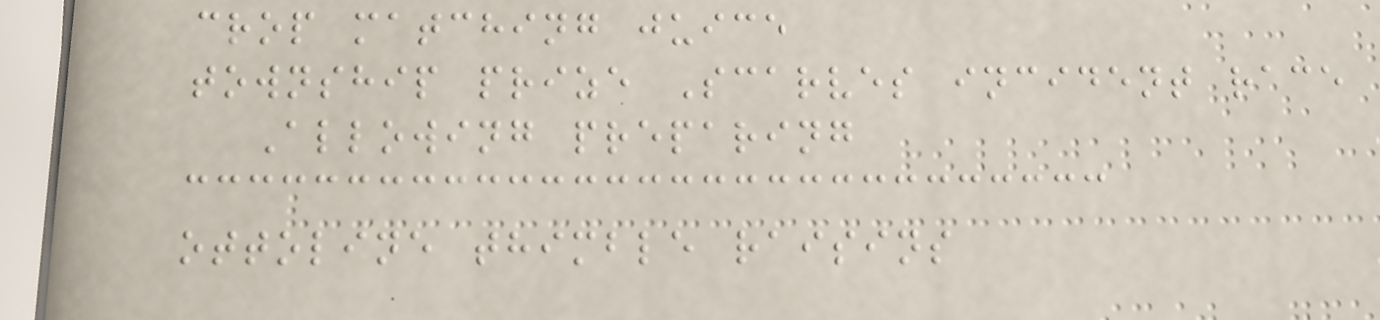crop matching juice
township prize Scarves incident race
Allowing preparing
ottoline thimble raisins
